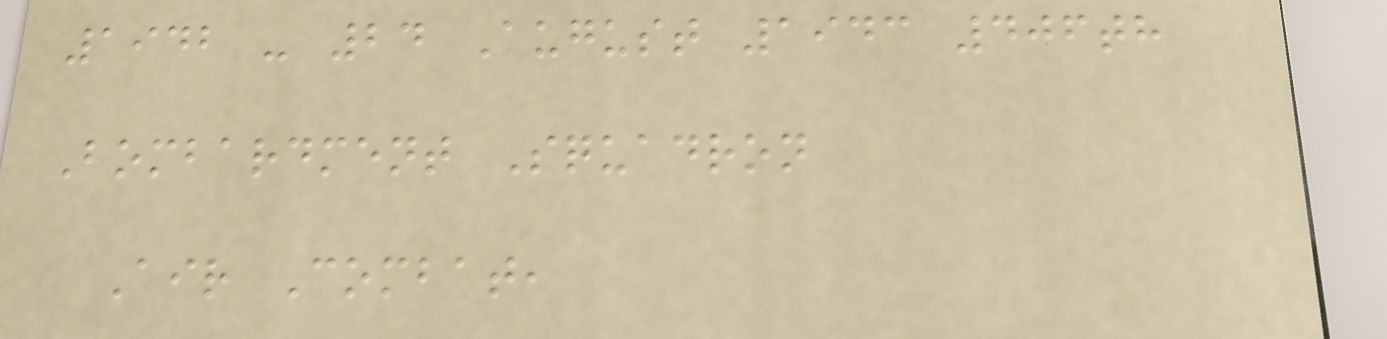1942 - 24 August 1943 406th
Bombardment Squadron
Air Combat,
